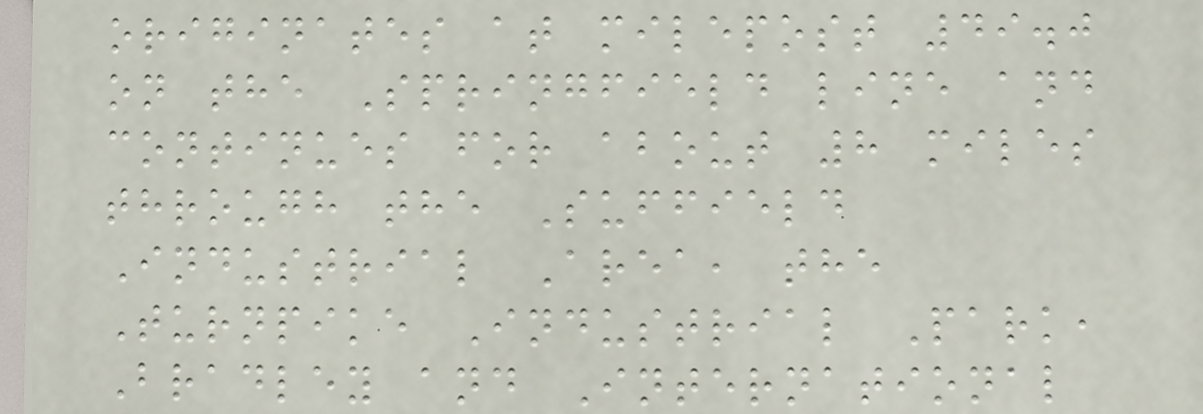originates at milepost 49.0
on the Springfield line and
continues for about 8 miles
through the Suffield
Industrial Area, the
Turnpike Industrial Park,
Bradley and International
